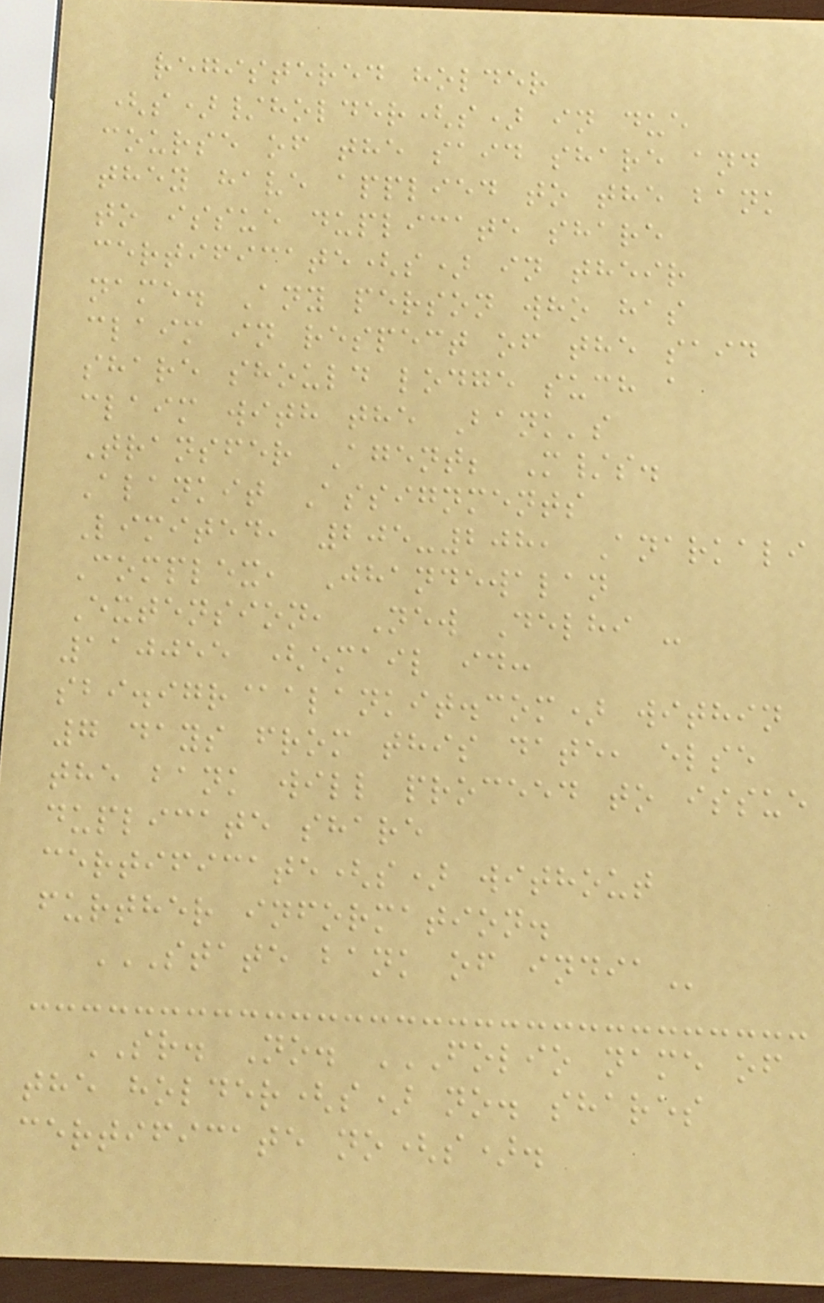registered holder
(s)/holder(s) in due
course of the said share and
they have applied to the bank
to issue duplicate share
certificate(s) in their
name. Any person who has
claim in respect of the said
share should lodge such a
claim with the Bank's
Transfer Agent; M/s.
Alankit Assignments
Limited, 205-208, Anarkali
Complex, Jhandewalan
Extension, New Delhi -
110055 (email id:
sbi.igr@alankit.com) within
7 days from this date, else
the bank will proceed to issue
duplicate share
certificate(s) without
further information.
STATE BANK OF INDIA
SR. No. FOLIO NAME OF
THE HOLDER(S) NO. SHARES
CERTIFICATE NO(S).
